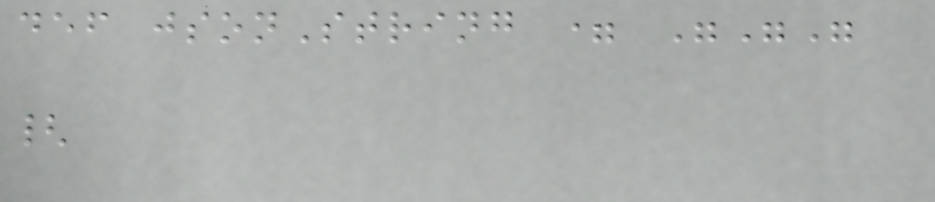def jsonString = """
{
